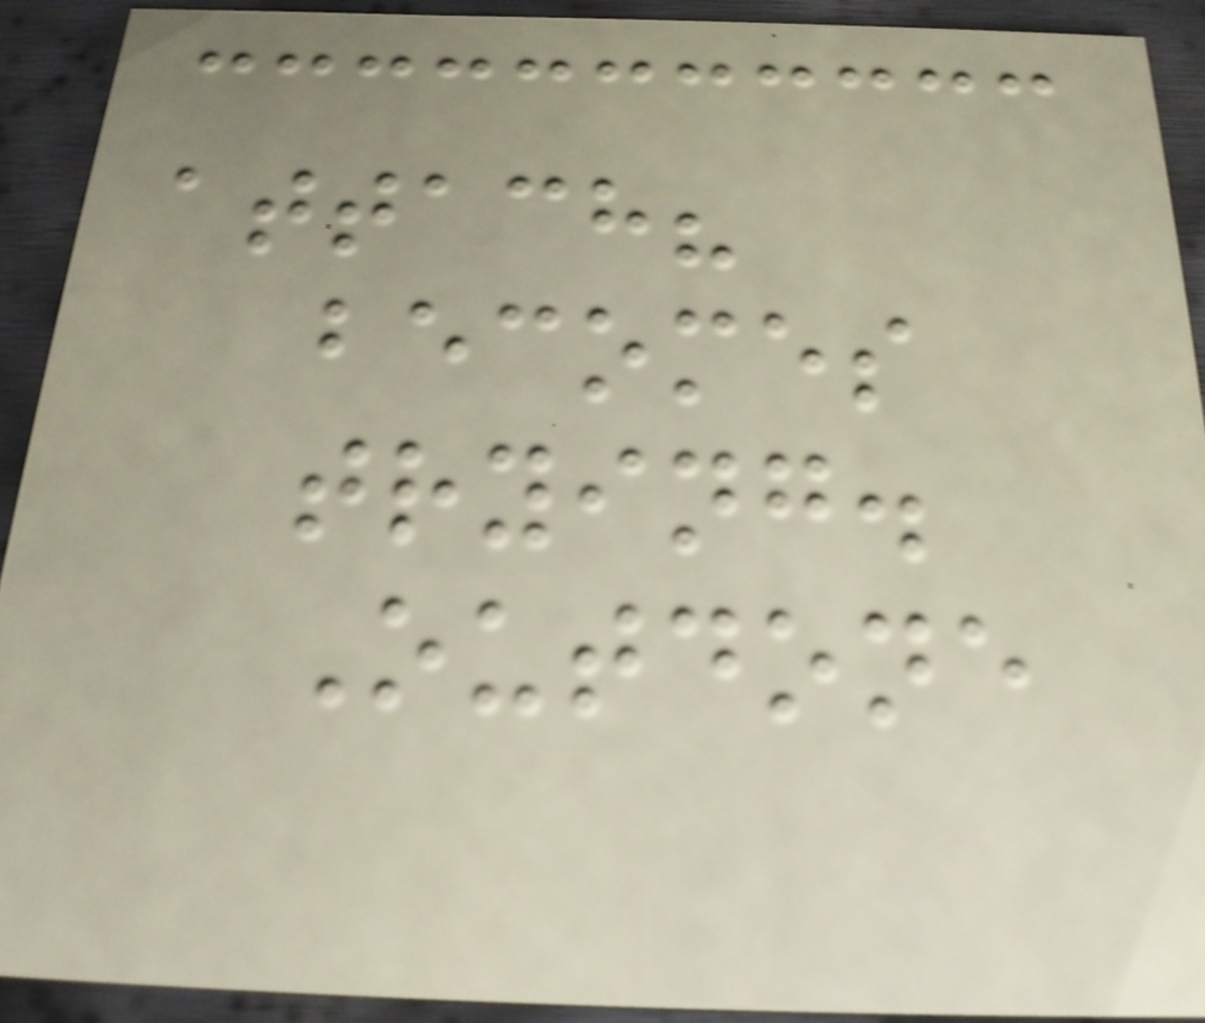attach?
becomes
trying.
Outdone
